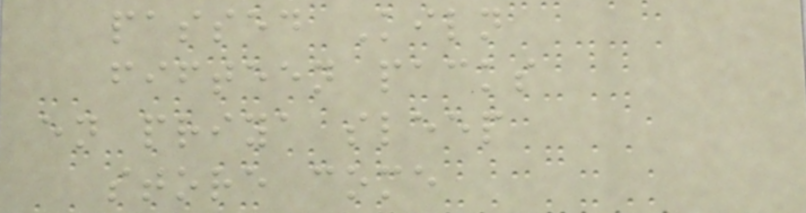passed Kiln
fifteen packs
en priya sleep
store come
